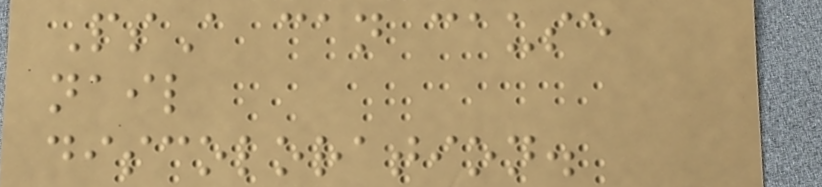PsA can cause
nail
discoloration.
